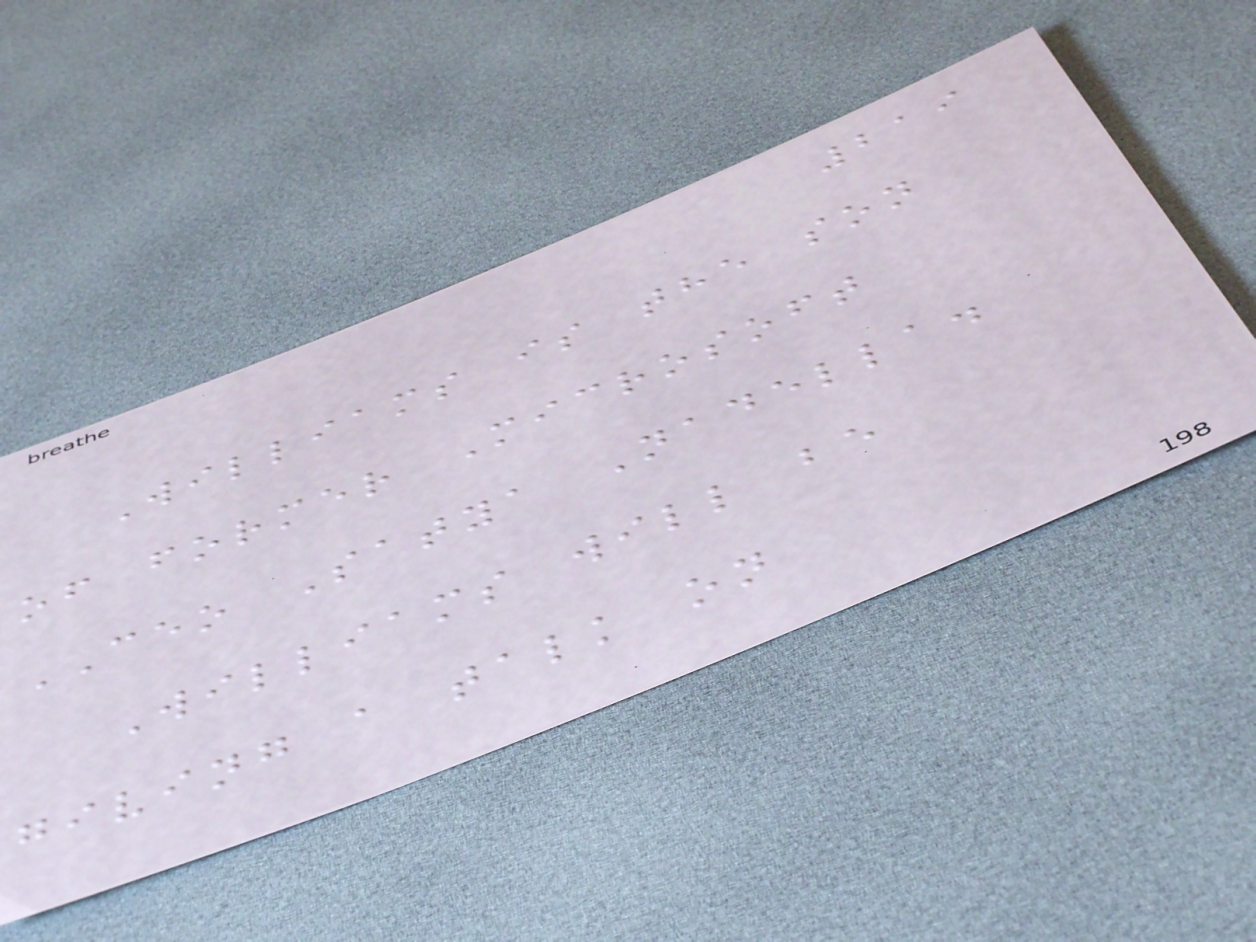219
Williams is the son
of former Microsoft
CEO Satya Nadella.
Williams will be
giving a talk on
